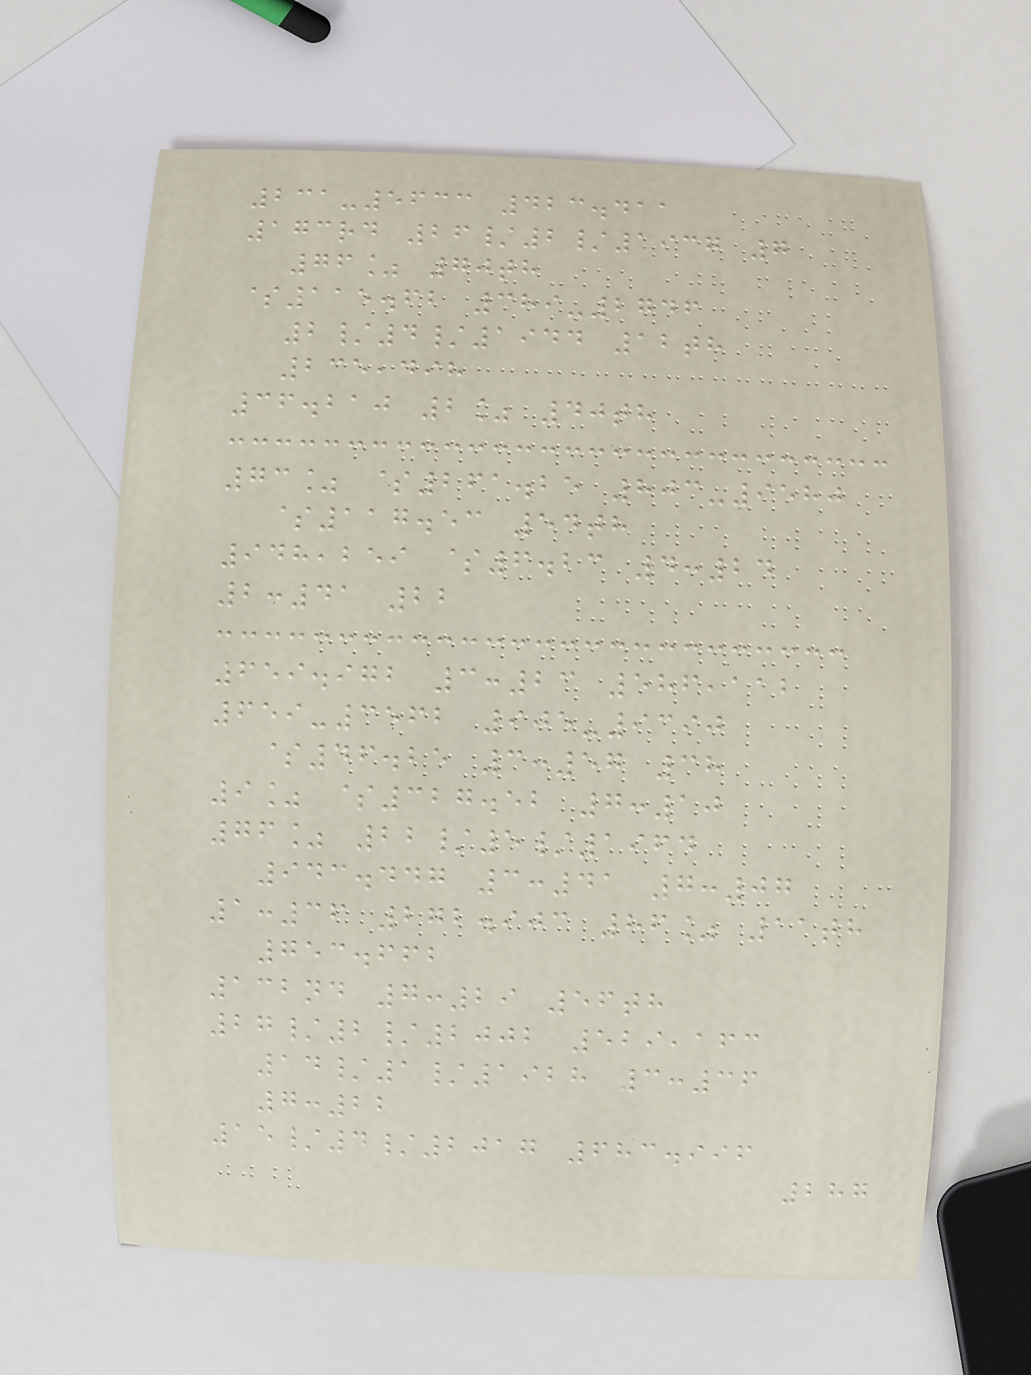231-5633 423.411
173rd 26/2/1937 7
76% 70th
$115.62 389-2746
2/4/1944 12th
235,498
36.210 2% 40th
73% $261.25 803-9580
$117.53 54th
948,259 $6.23 4:24
2:41 22
659.972 3:23 586,112
659-3562 905-9390
$46.25 3:57 38
9% $327.52 7:10
76% 22/5/1964
943.447 3:41 7:07
1:36 272.903 86% 11th
753.662
132nd 7:29 56th
27/2/2002 529,163
14/1/1928 3:36
7:22
15/4/2017 683.996
287
